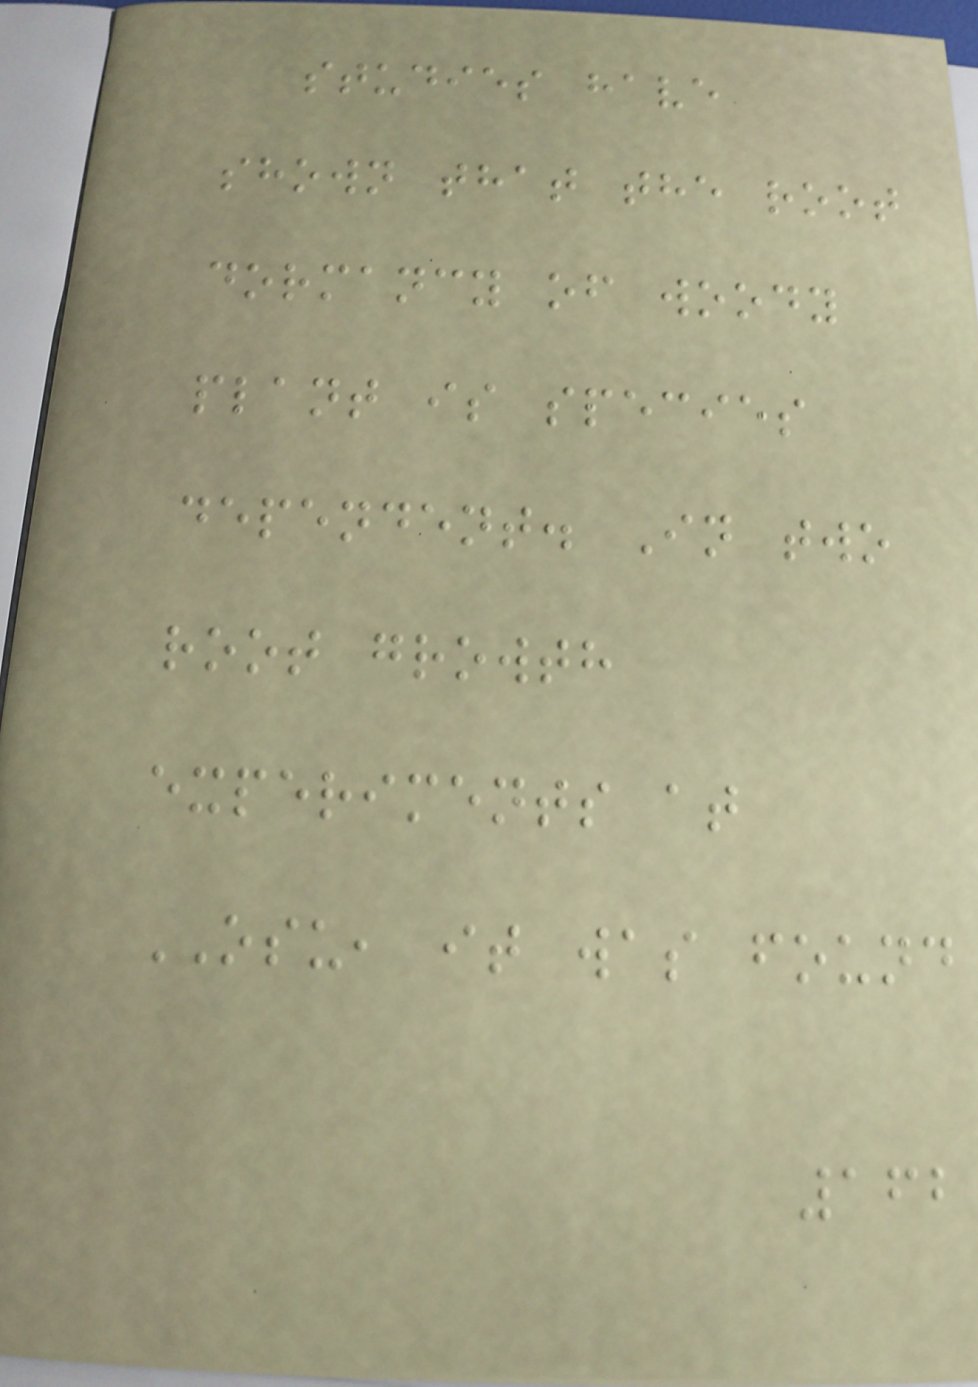studies have
shown that the root
dormancy of woody
plant is species
dependent. In two
root growth
experiments at
OSU, it was found
162
